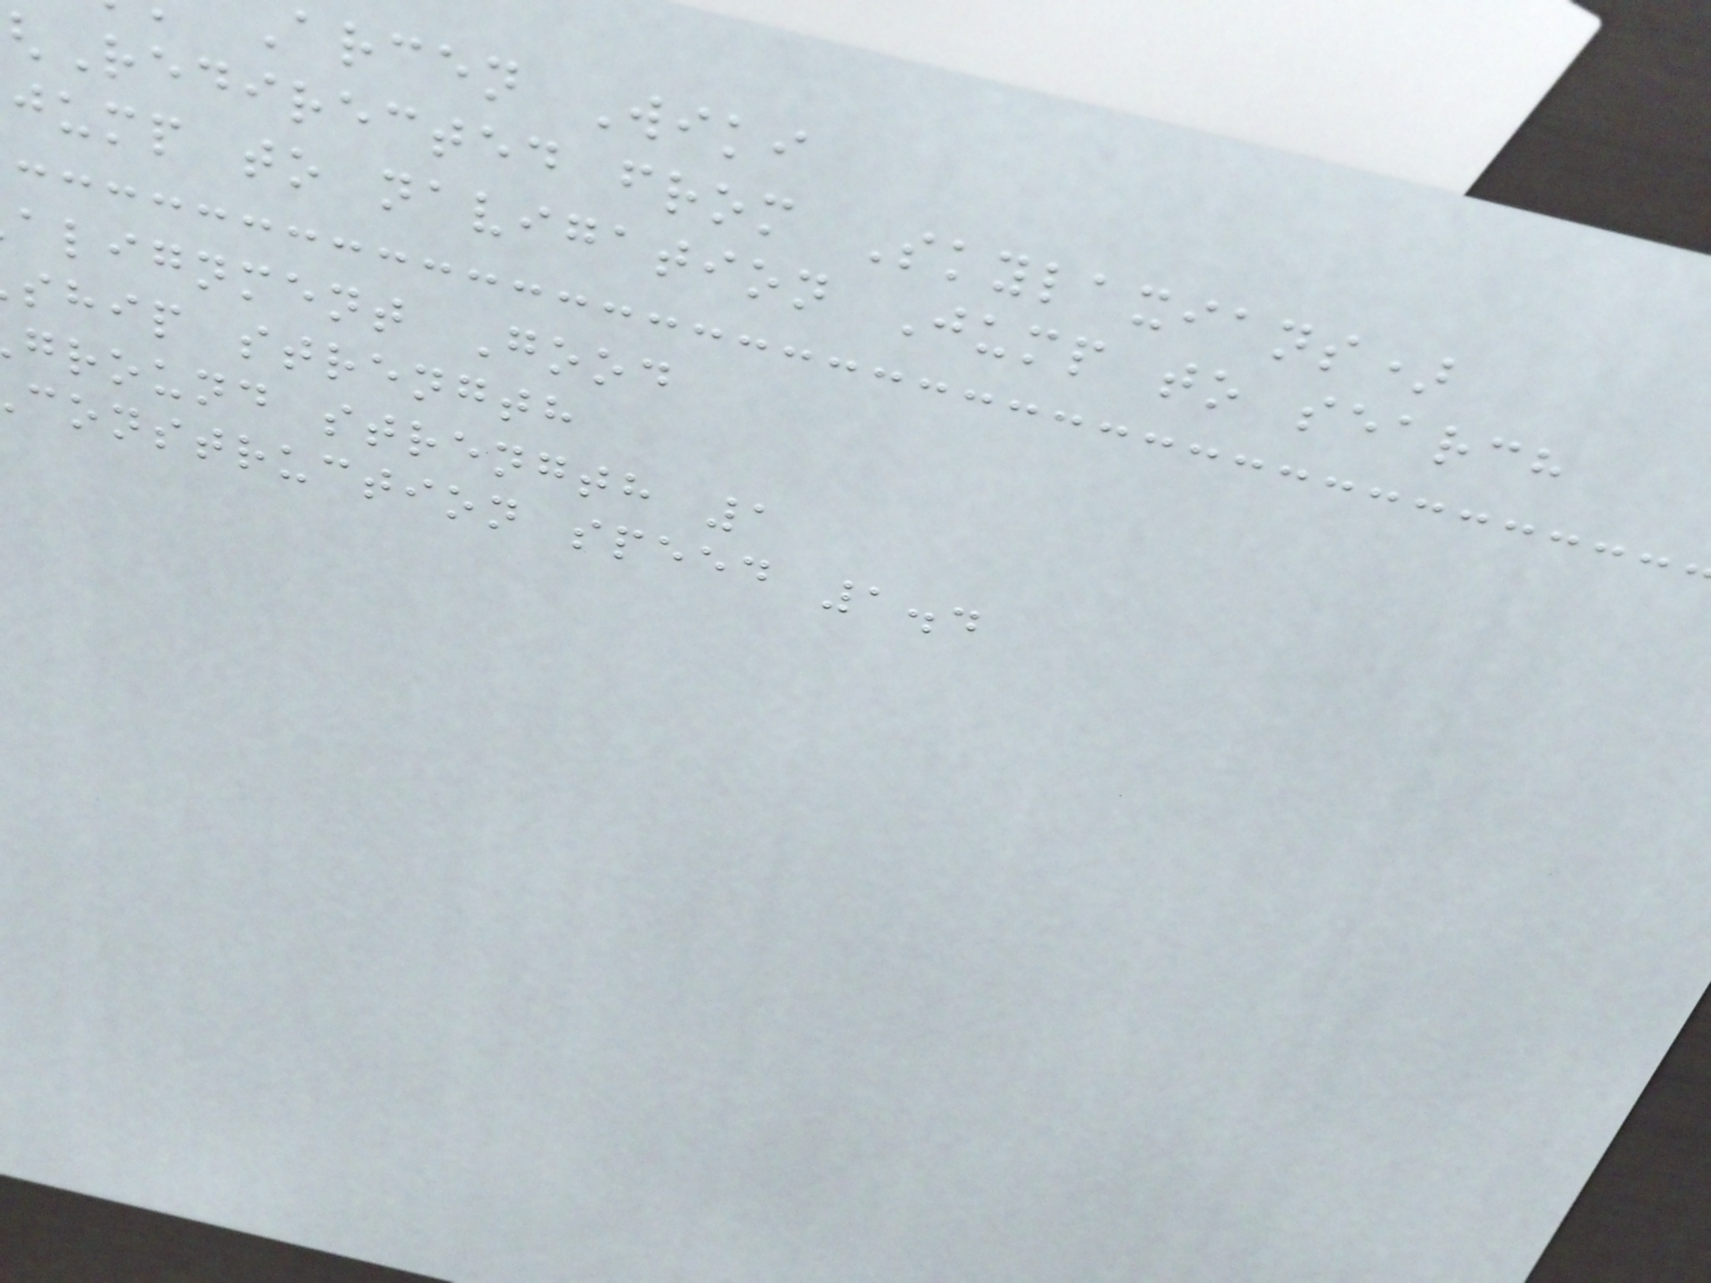arcen Wiki
Redirected from Skylaxians)
jump to navigation Jump to search
alignment Good
ship strength
ground strength 1
construction speed 1.4
